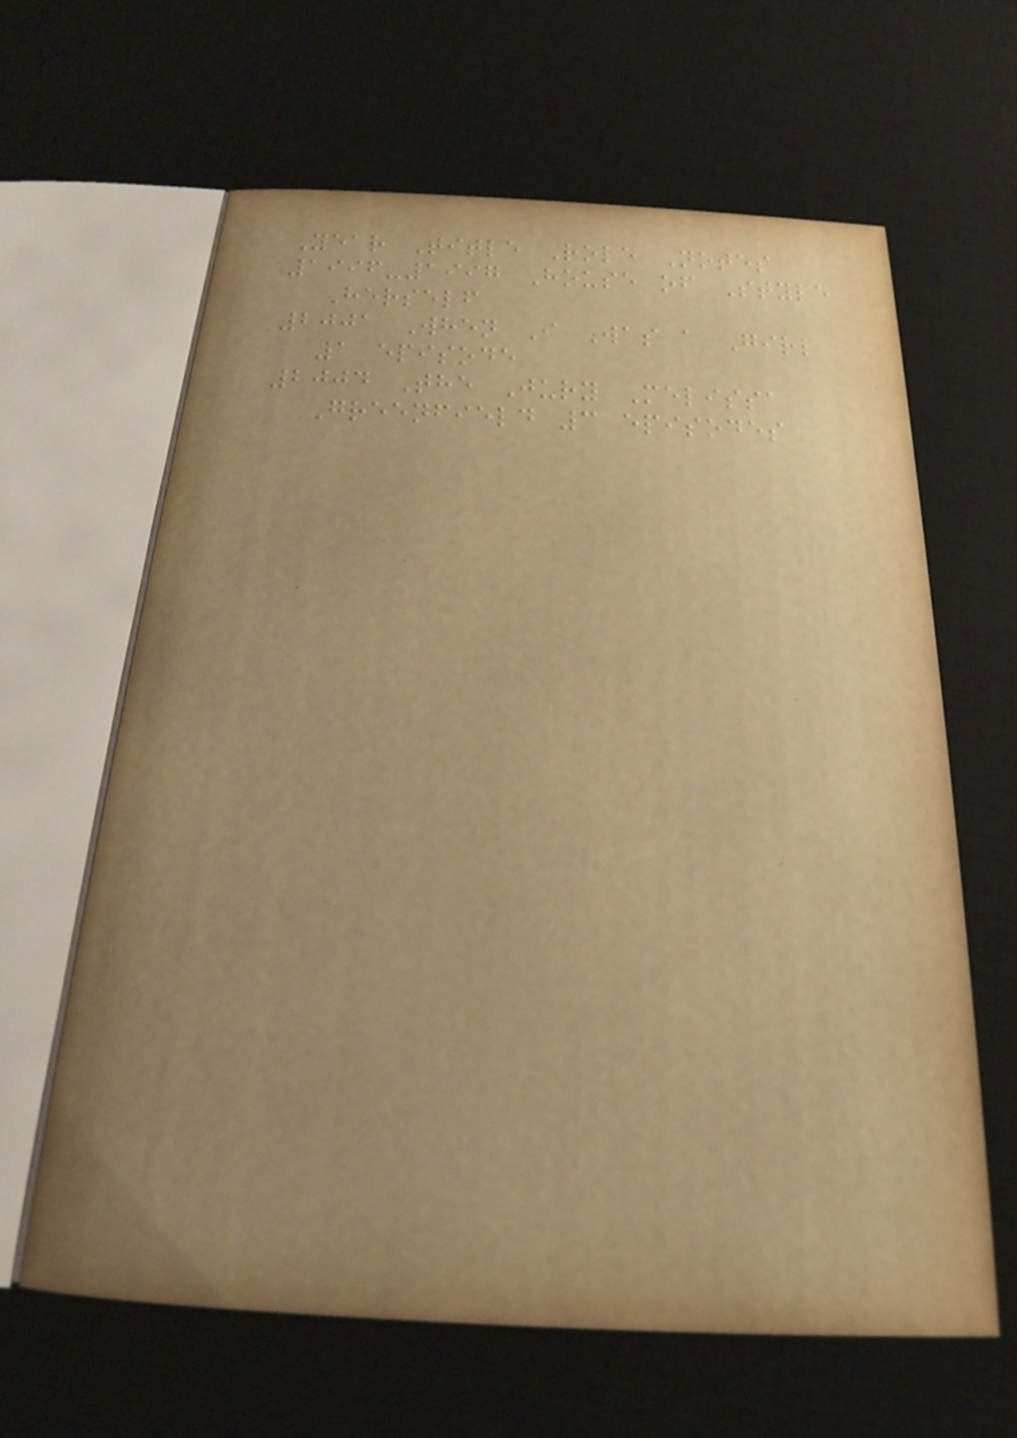Year Title Role Notes
1996-1997 House of Style
Herself
2001 When I Was a Girl
1 episode
2004 The Jury Melissa
Greenfield 3 episodes
